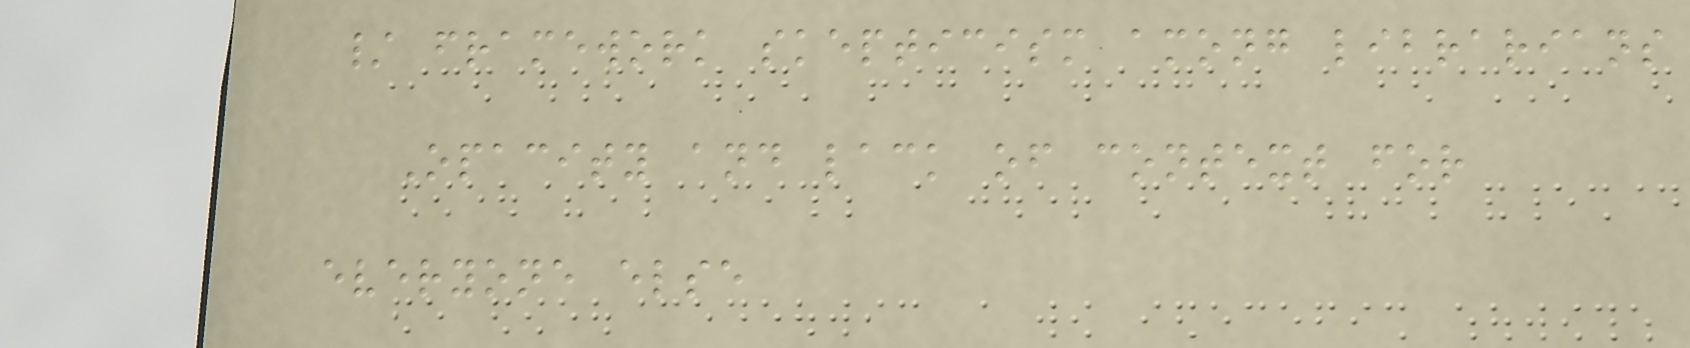/ framework skepticism among librarians
Opacity and lack of context for
everyone else
